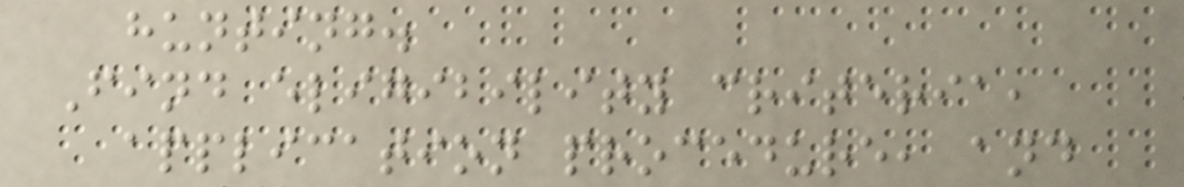hunting.
Find eligibility criteria,
application procedure, and
